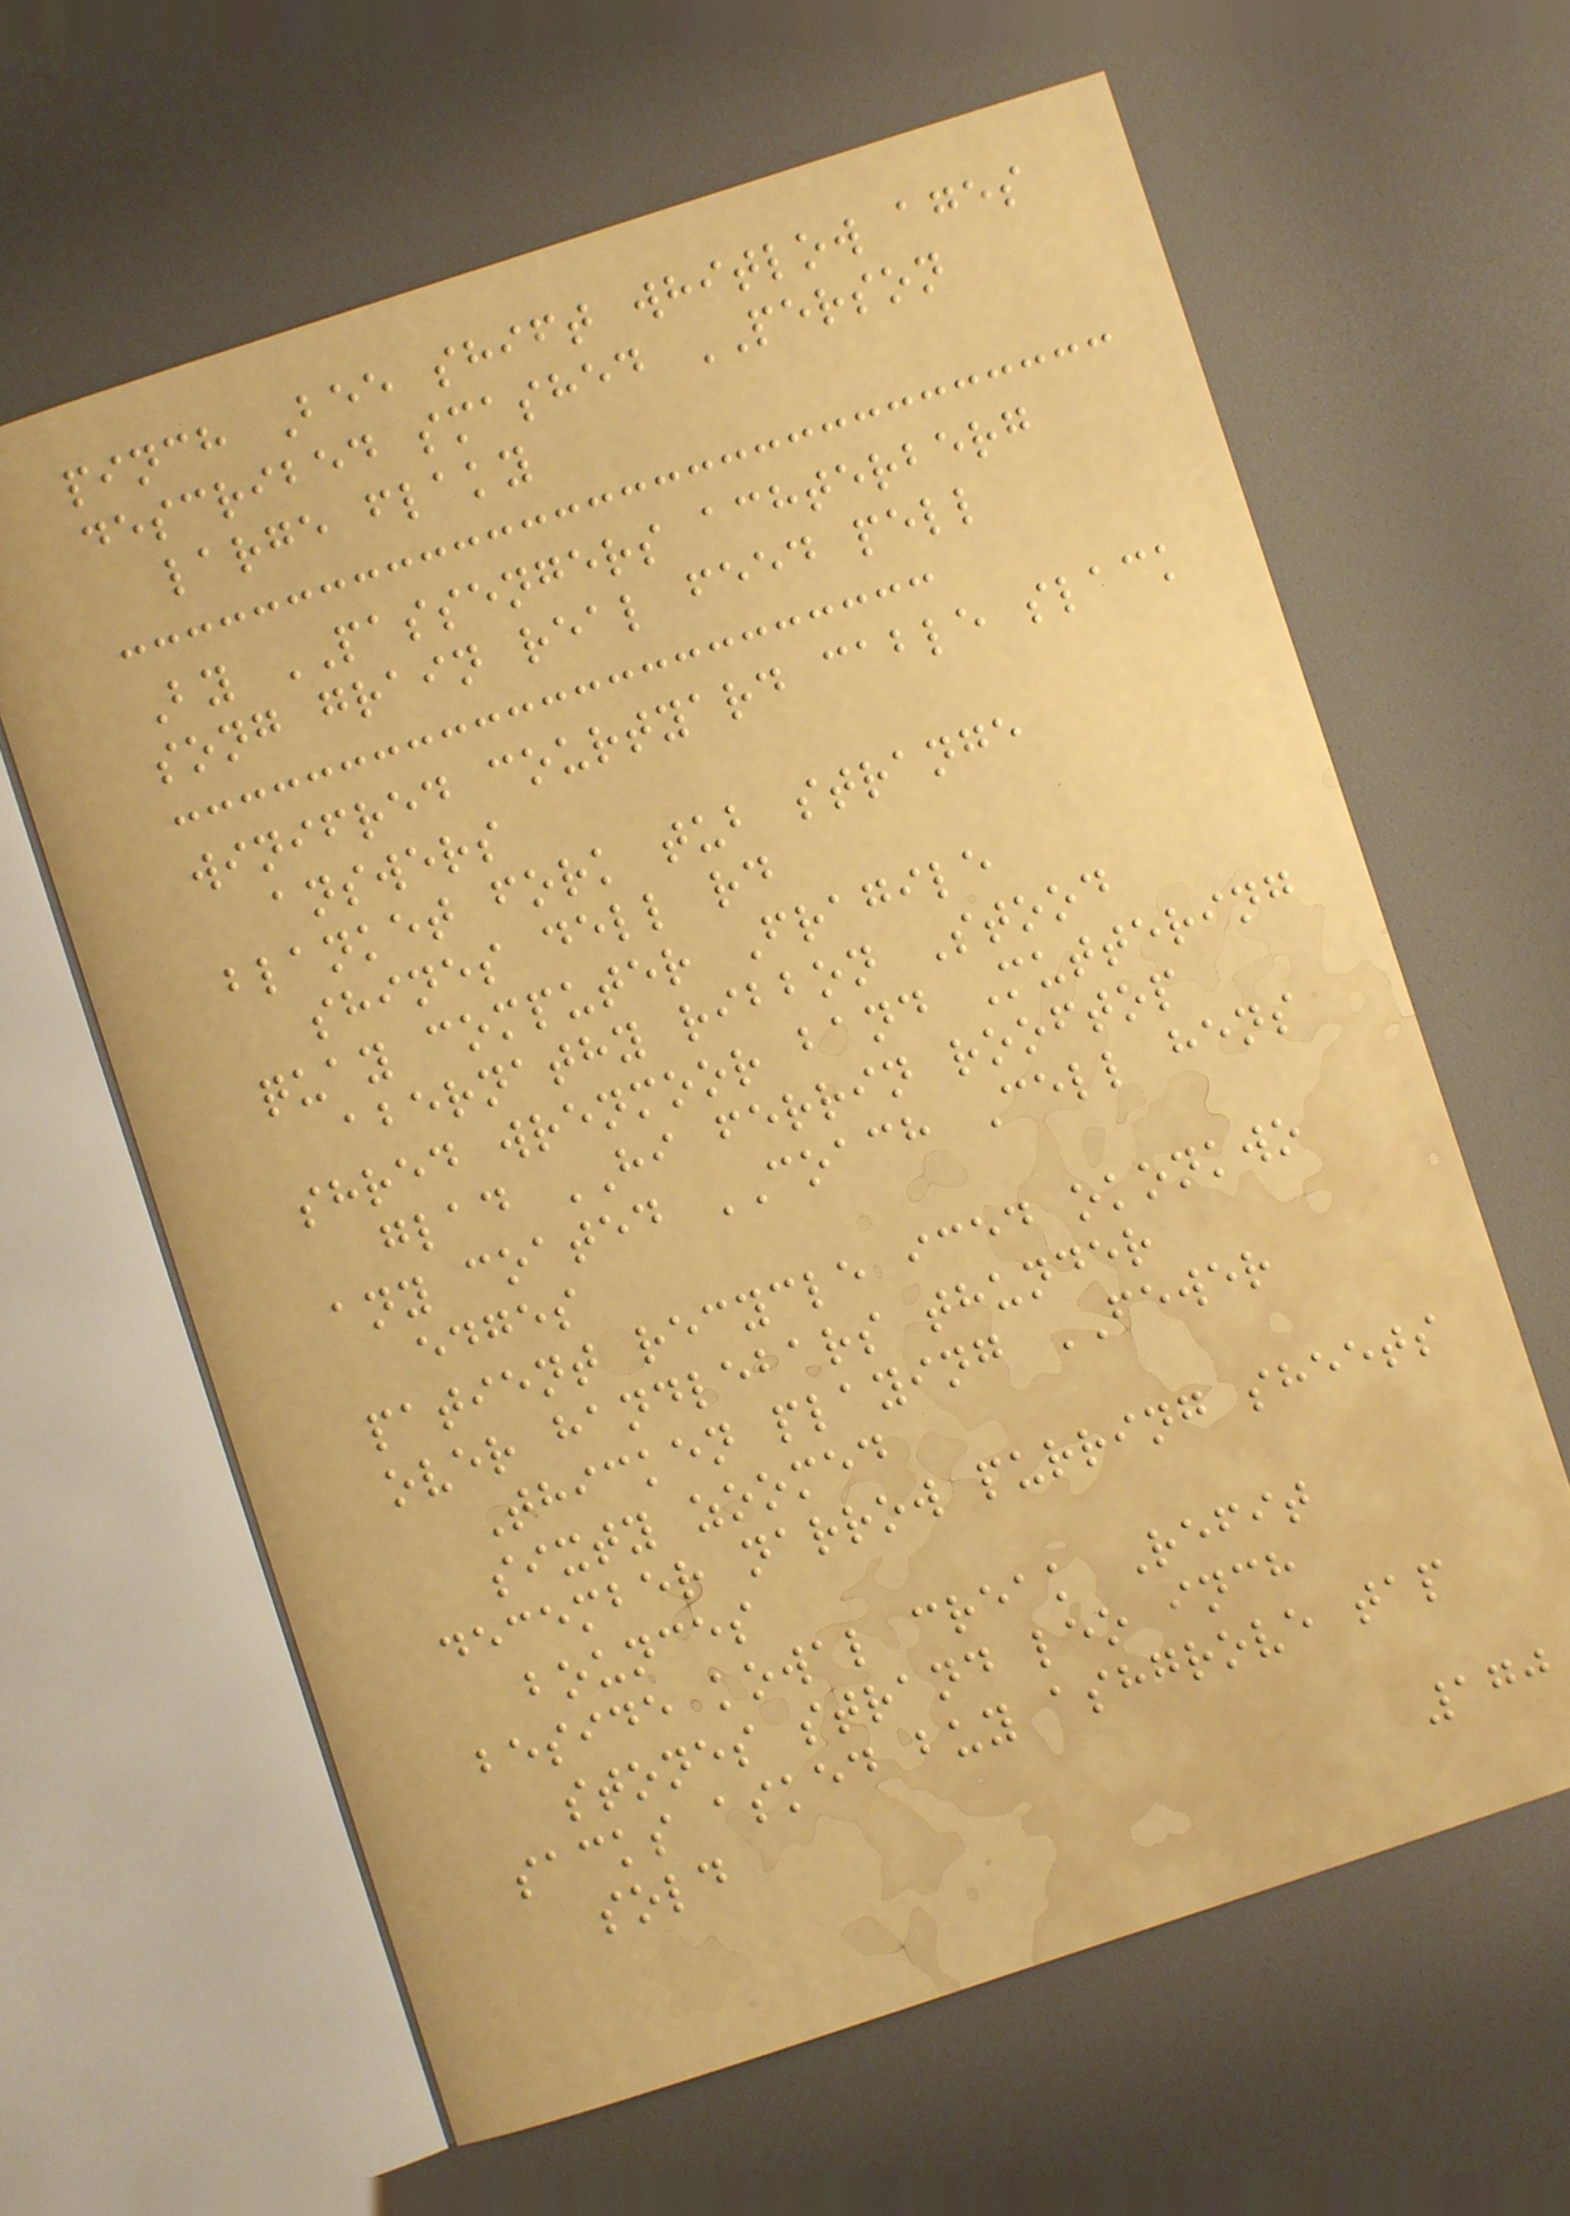pinch Bee shift whitlow ages
described smashed PERSON
large flaky
By PASSENGERS achterberg
song grain real feed pell
winifred courtyard cable slack
answers
blanket fork tub strange
shines dell rd
quay computer Fragile
abernathy ribbon Stood
shred wrenmoor band Muttering
glad HI ferrin rooftop
any coated COACH Cell hens
edges
patient recycle iced okonkwo
over handlebars thunder
Thicken playing FEWER
sixty zoomed
december narrow purring sheets
bounces
beside kowal creak Refit
stones strand leo inch
sacks asked buy ashgrove tap
sold
170
